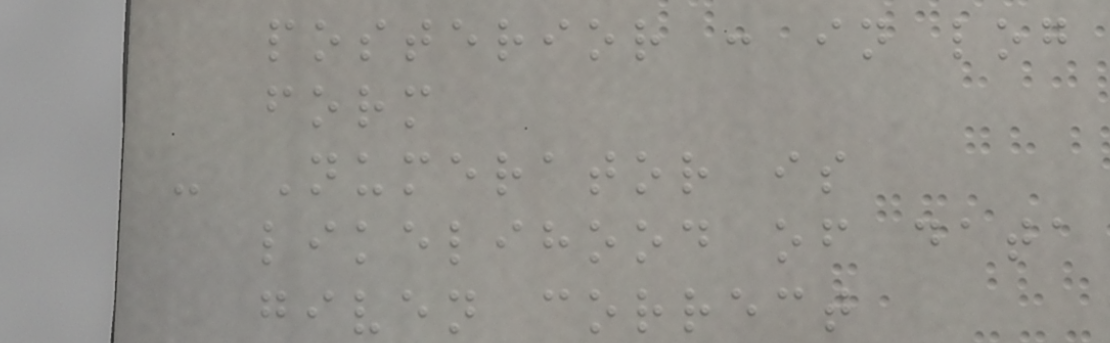posterior : in log
form
- Numerator is
likelihood of data
given correct
